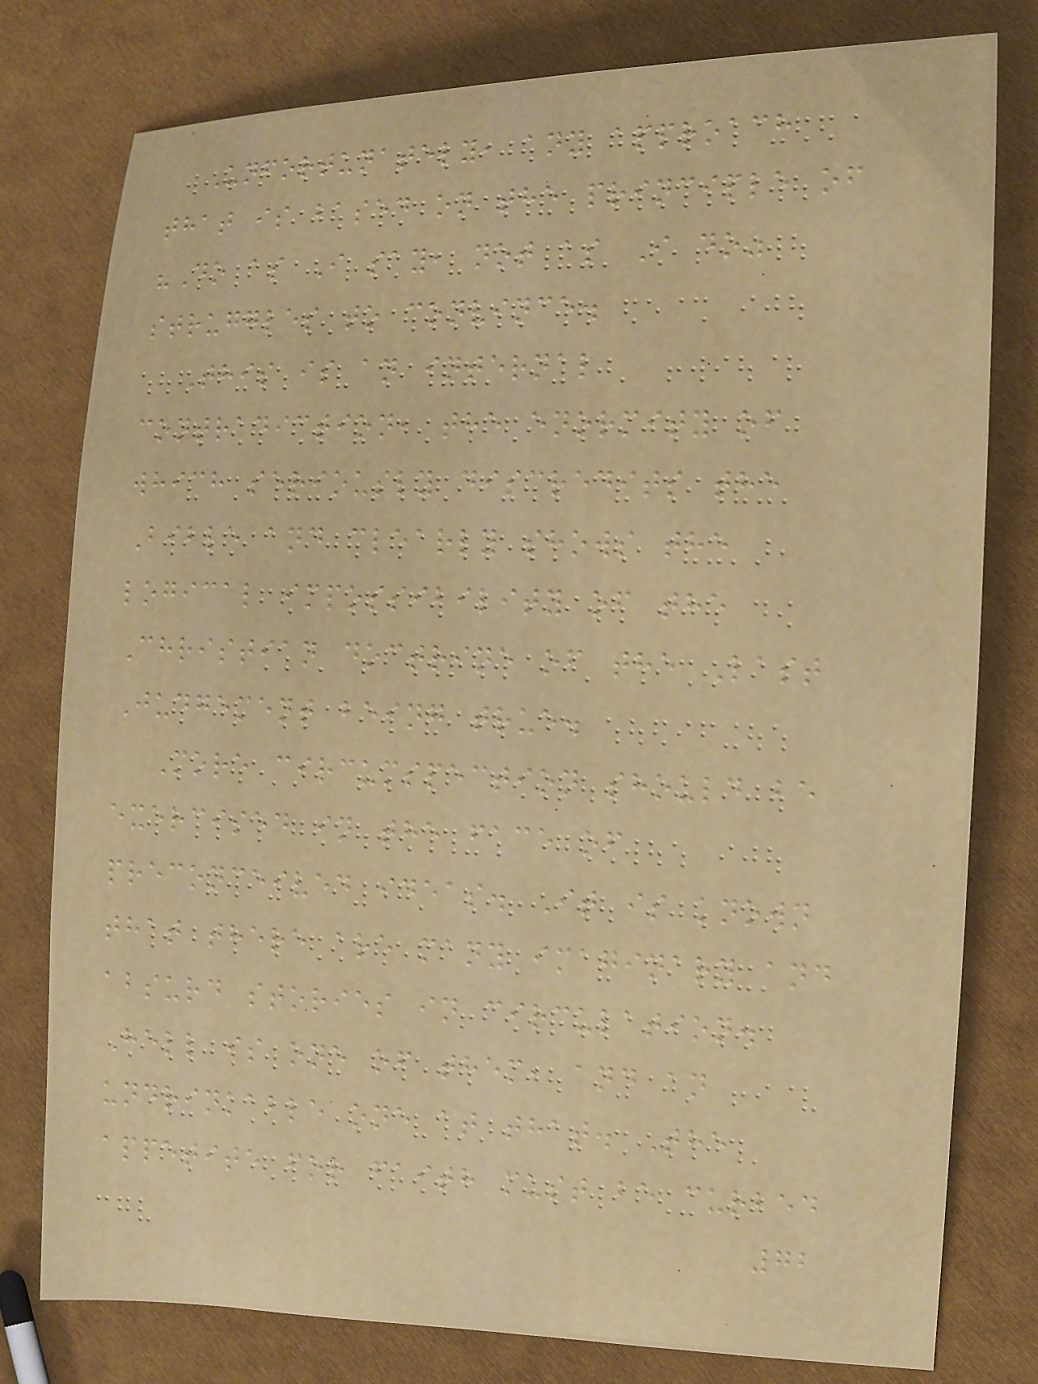Unfortunately, any approach
that is based on the principle of
"Do as I say, not as I do"
struggles to convince.
This is an internal
contradiction, the enormity of
which seriously discredits the
Bible and clearly shows the
logical impossibility of the
Christian doctrine of the Last
Judgement being true.
More circumspection should be
exercised in the face of
preconceived ideas. It is known
that there are many imaginary and
absurd stories in circulation.
Hell is one of them, and an
undrinkable one at that. The
appetite for faith must be curbed
72
